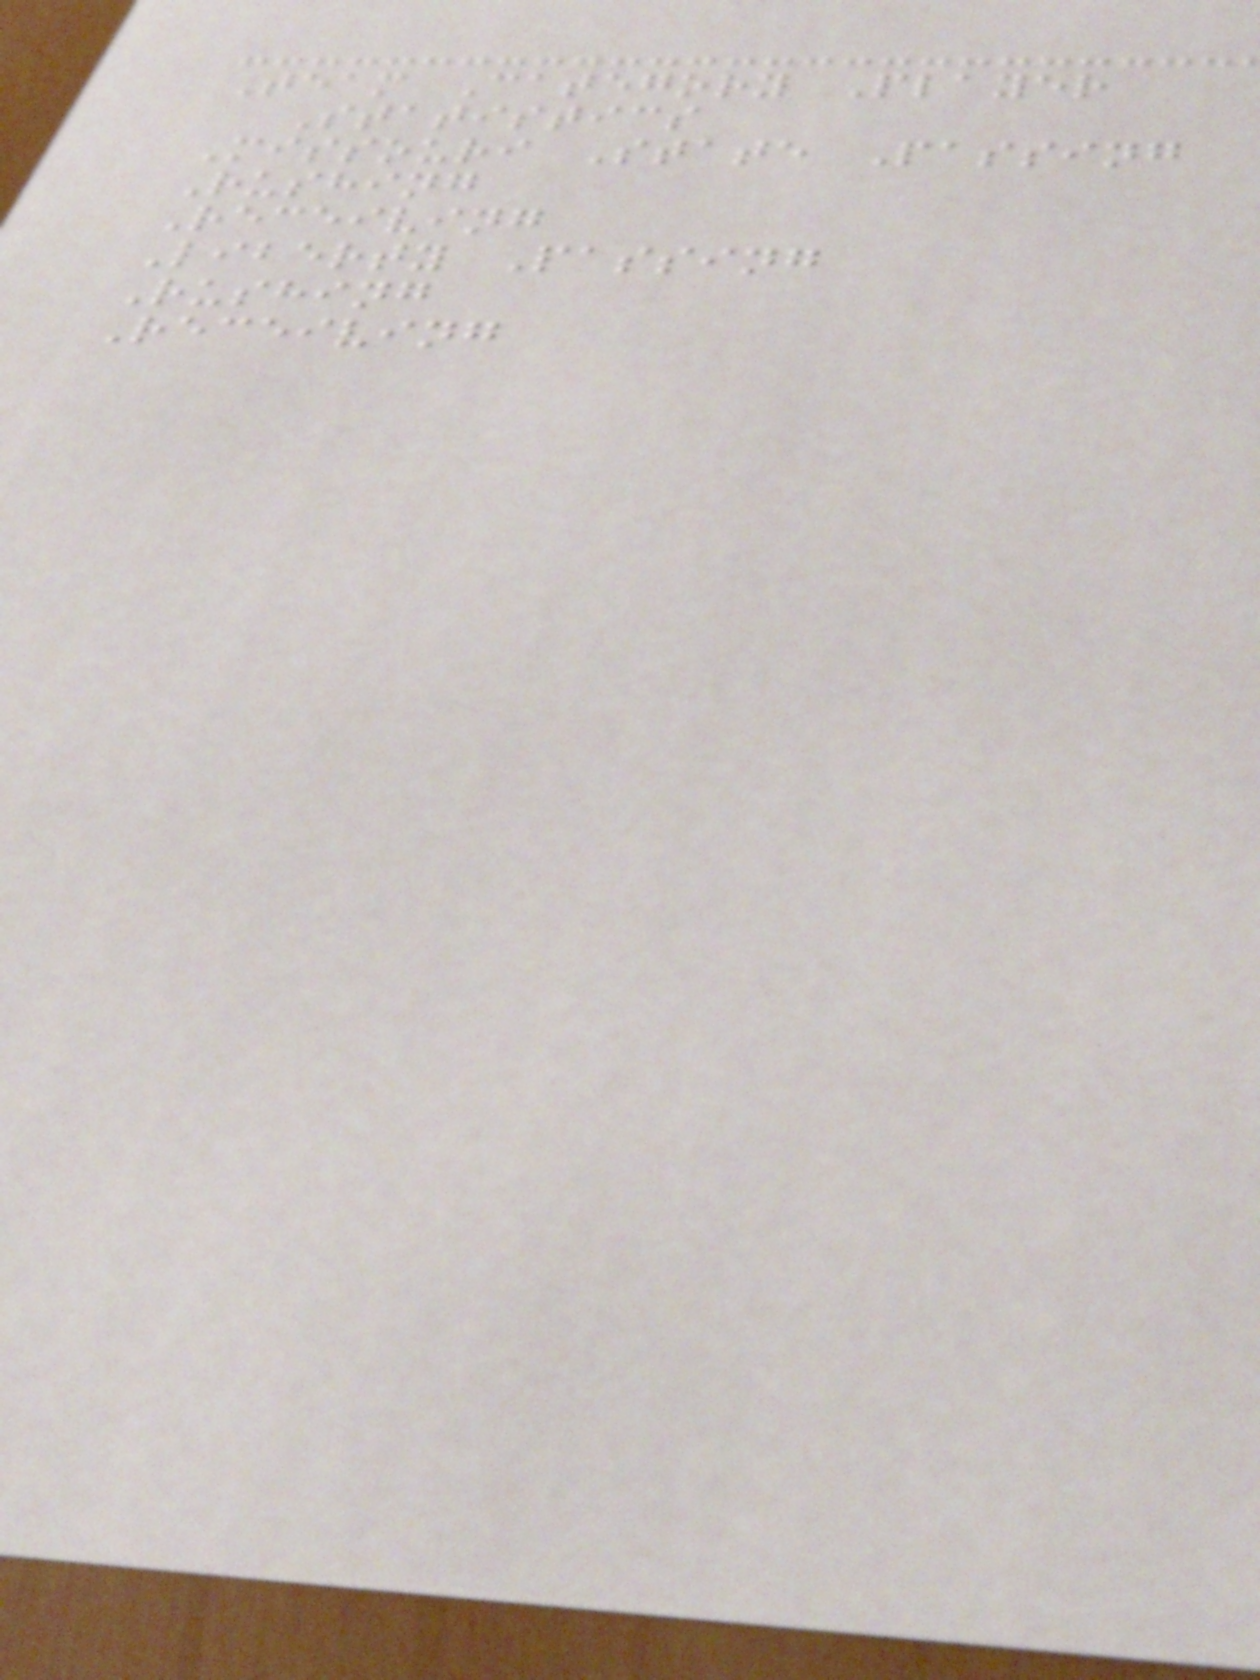Team Category Player
Statistics
Missouri State Passing
Rushing
Receiving
Liberty Passing
Rushing
Receiving
